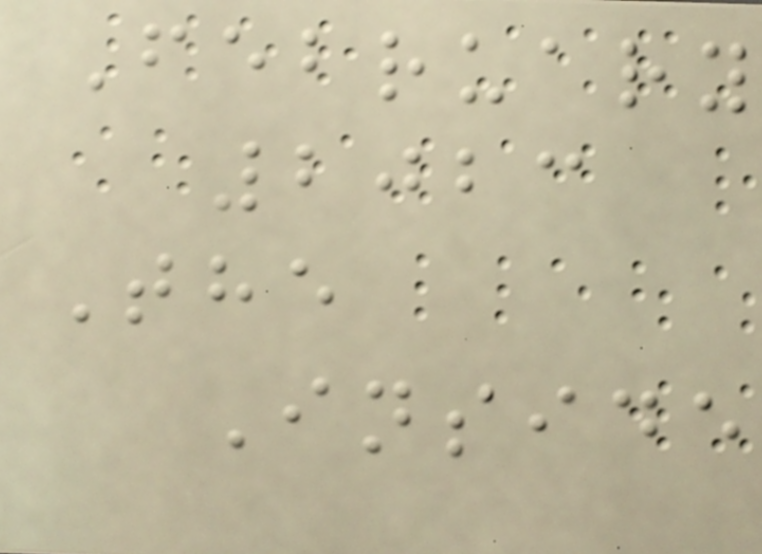February
2023
The
Inside
